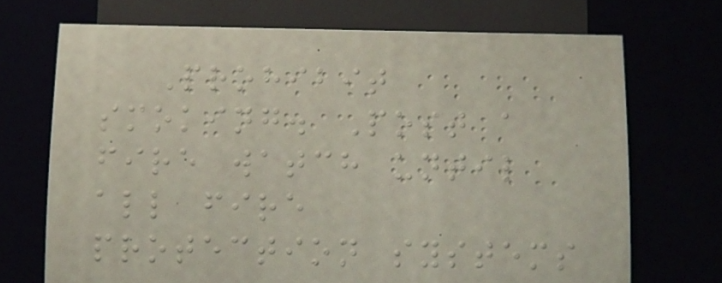Prohibit
smoking. Post a
fire watch until
all fire
protection systems
